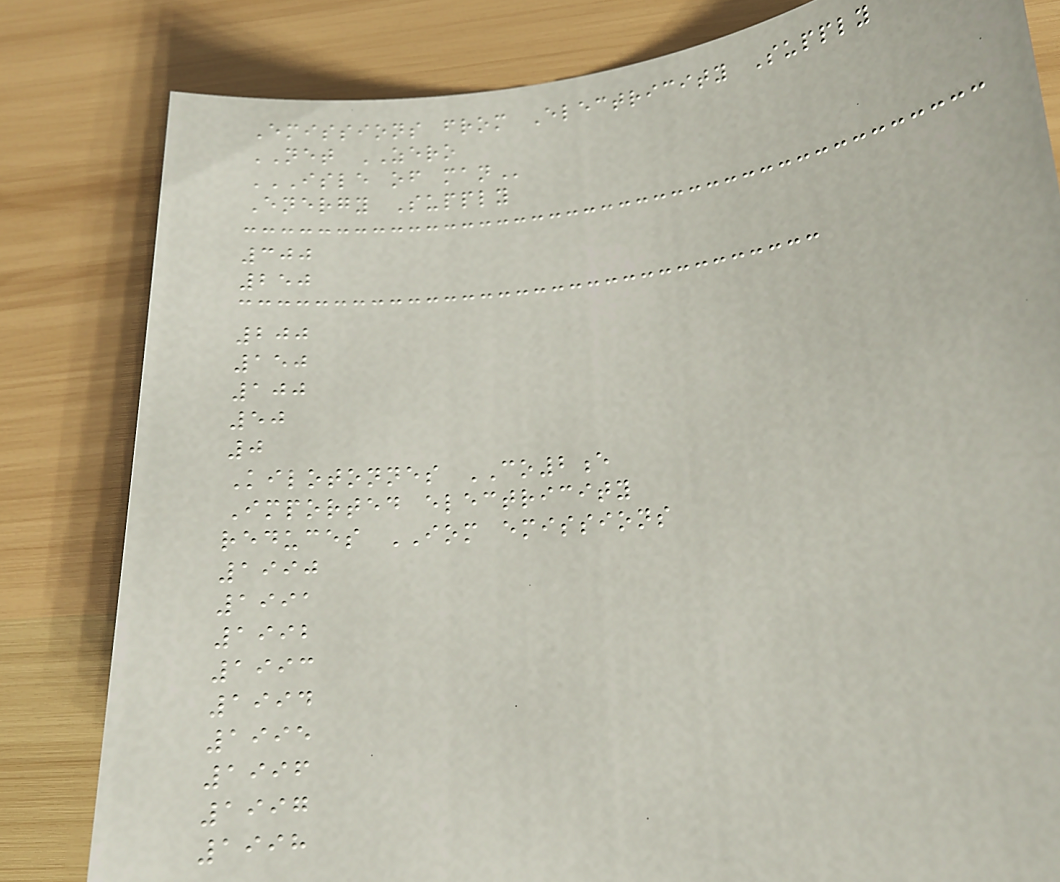Emissions from Electricity Supply
NET ZERO
ISLE OF MAN
Energy Supply
300
250
200
150
100
50
0
Kilotonnes CO2e
Imported electricity
reduces IOM emissions
1990
1991
1992
1993
1994
1995
1996
1997
1998
